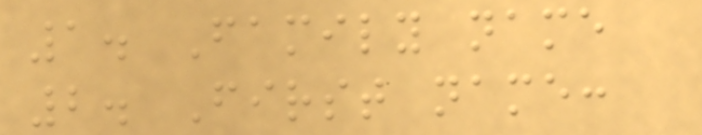1. Family name
2. First name:
